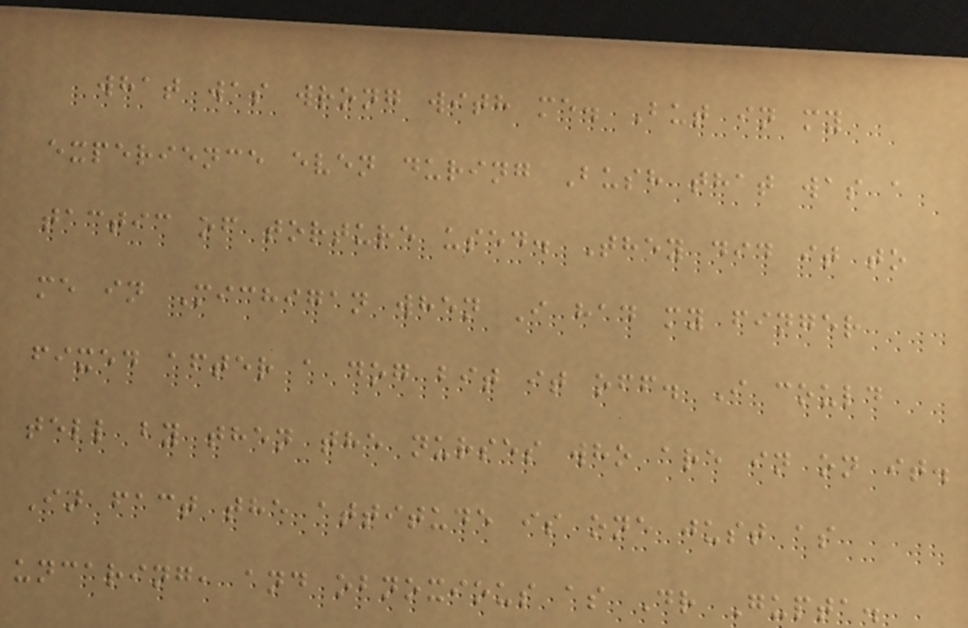what was wrong with me. But in my
experience even during Bush that was a
tactic of torture used. They did it to
me in Michigan when I had my finger
fixed after a dog bit it off. I could
tell by then the nurses who are in on it.
In fact the attitude is one just as
uncaring, and obnoxious as Dr Gupta.
